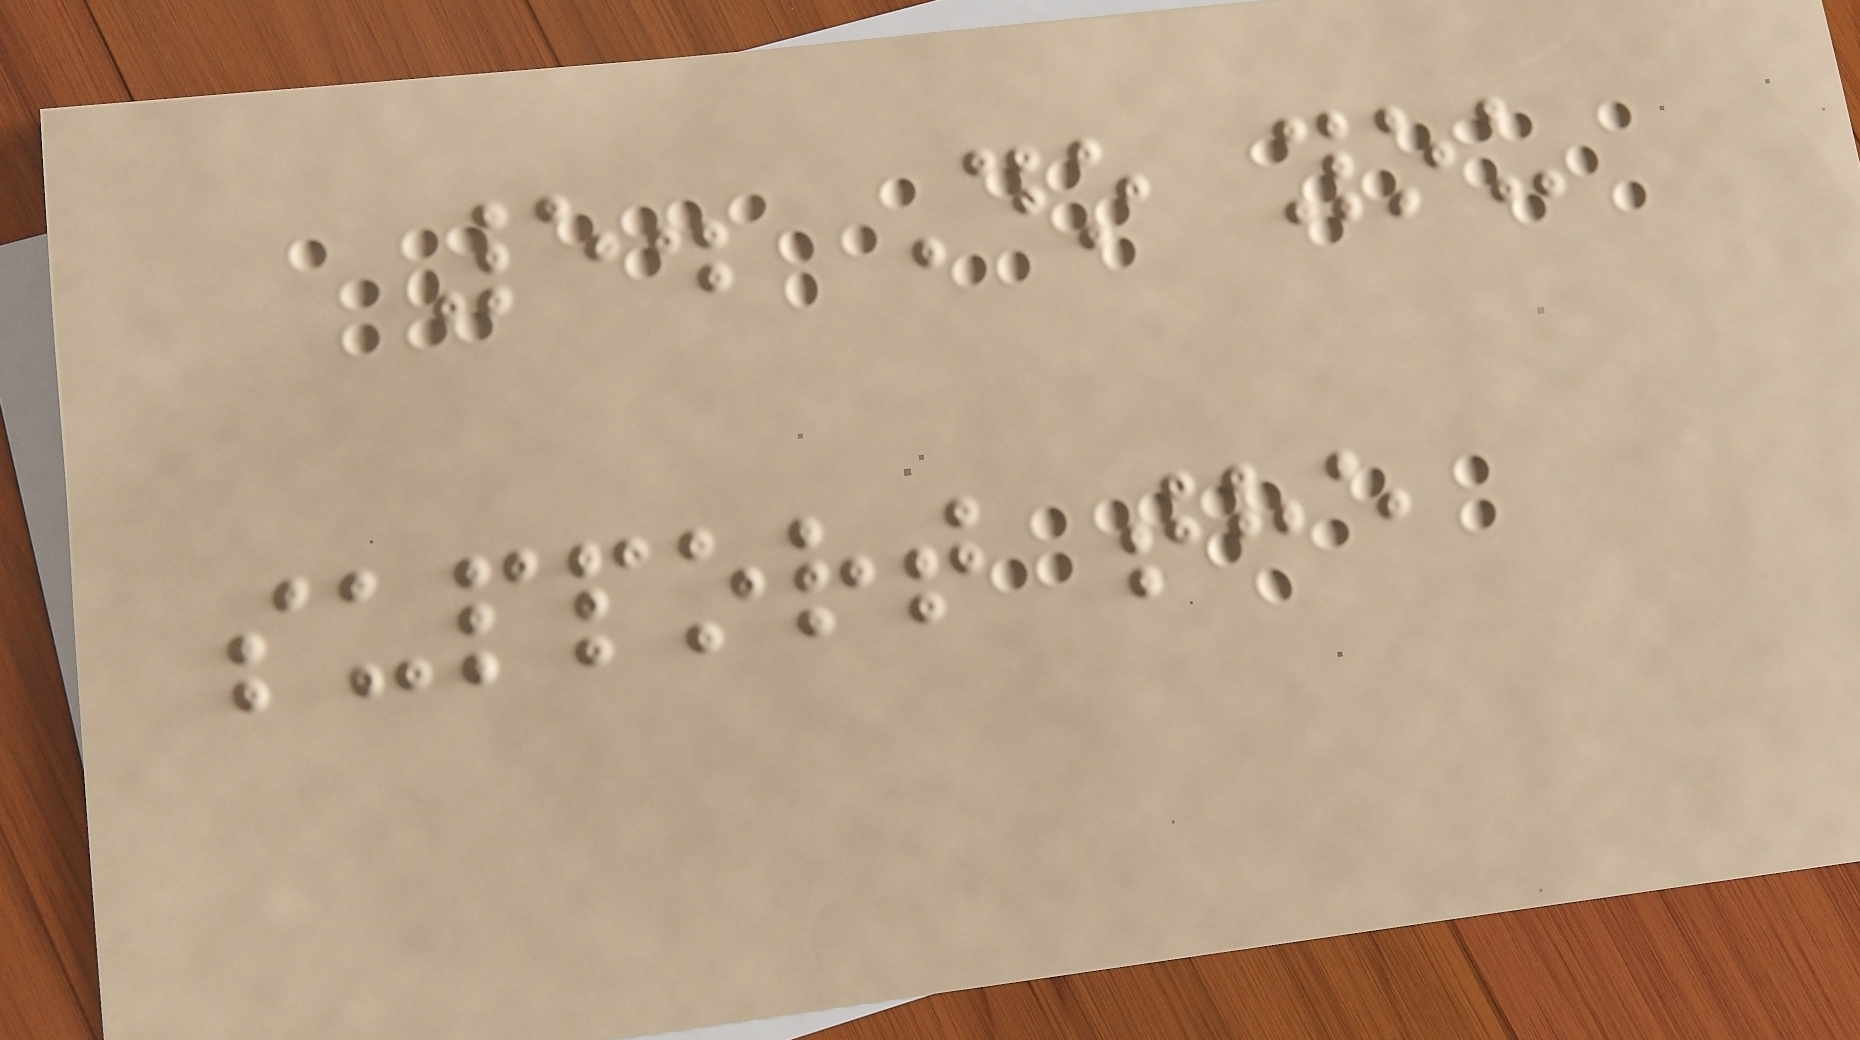5. Do you
support the
